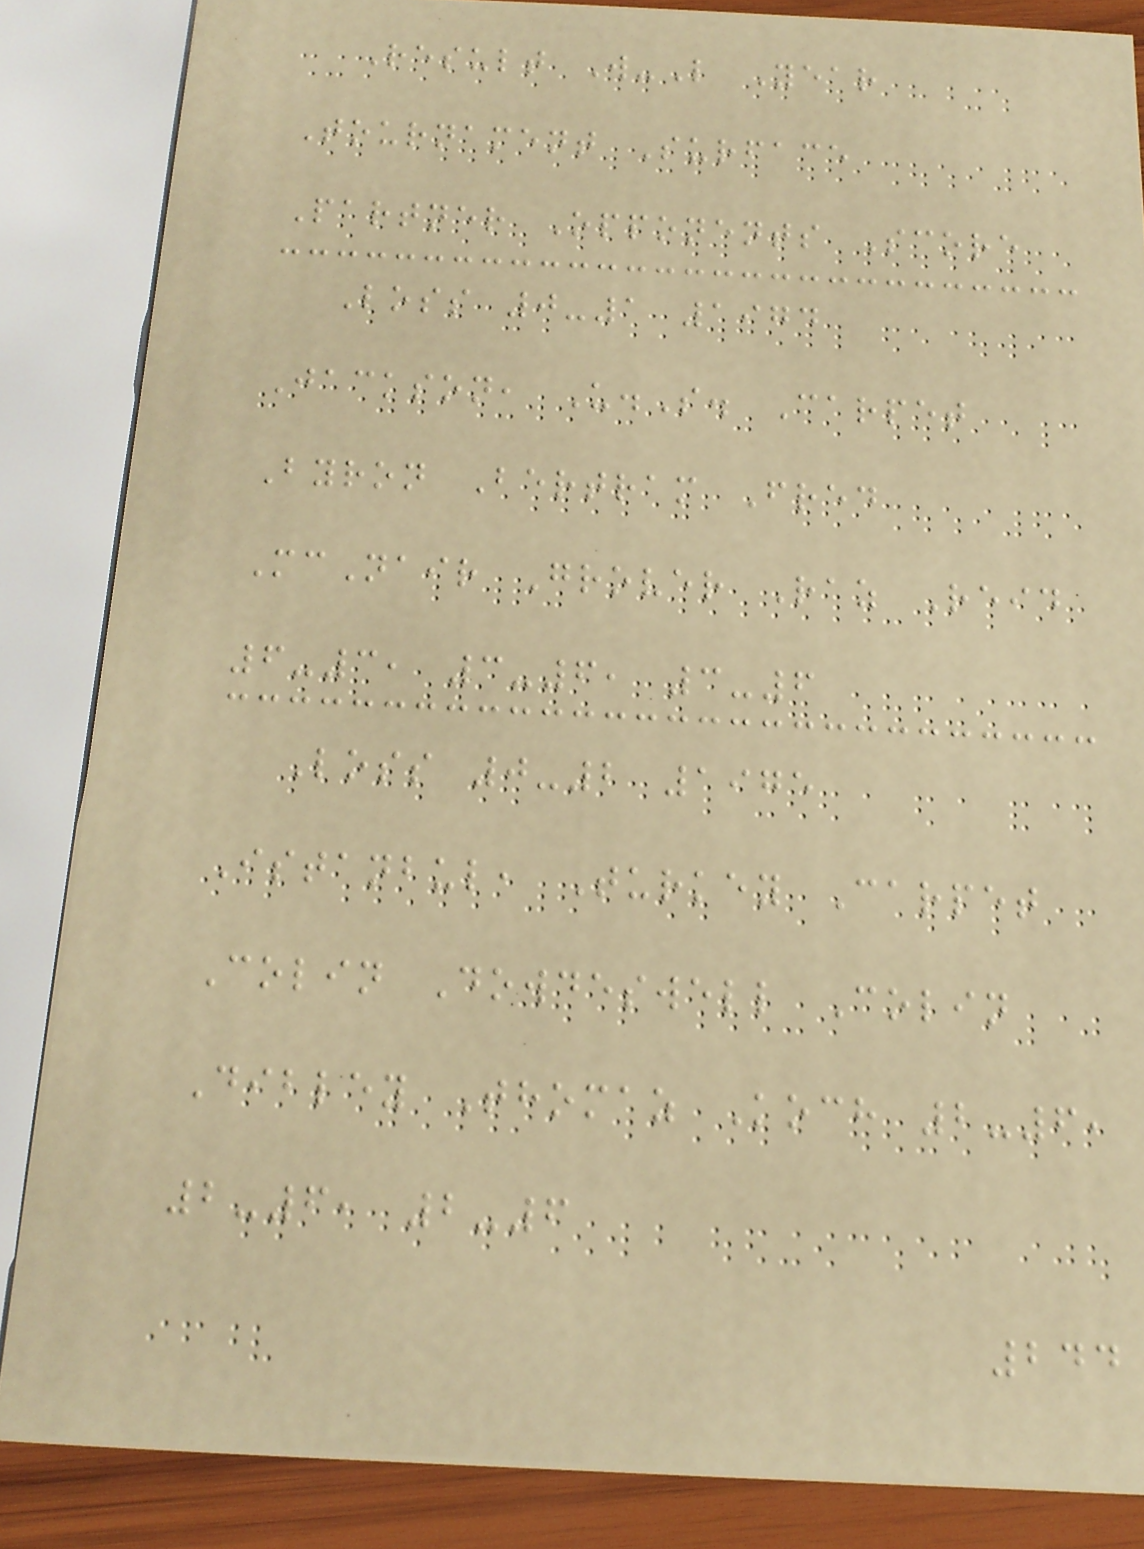Result W-L Year
Tournament Surface
Partner Opponents Score
Loss 0-1 1974
Jackson, U.S. Carpet
Byron Bertram Fred
McNair Grover Raz Reid
6-3, 3-6, 3-6
Loss 0-2 1975
Istanbul, Turkey Carpet
Colin Dowdeswell Colin
Dibley Thomaz Koch 2-6,
2-6, 2-6
244
